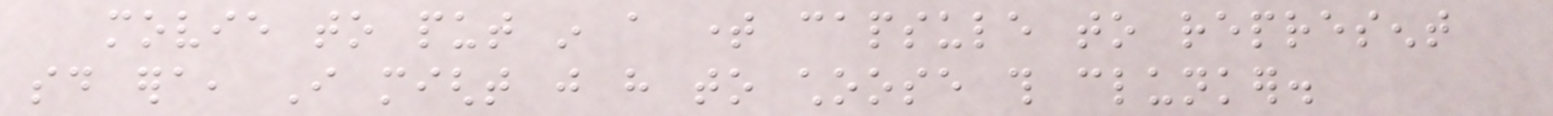movie to put in a time capsule to represent
said era, I might just have to choose this clunker.
